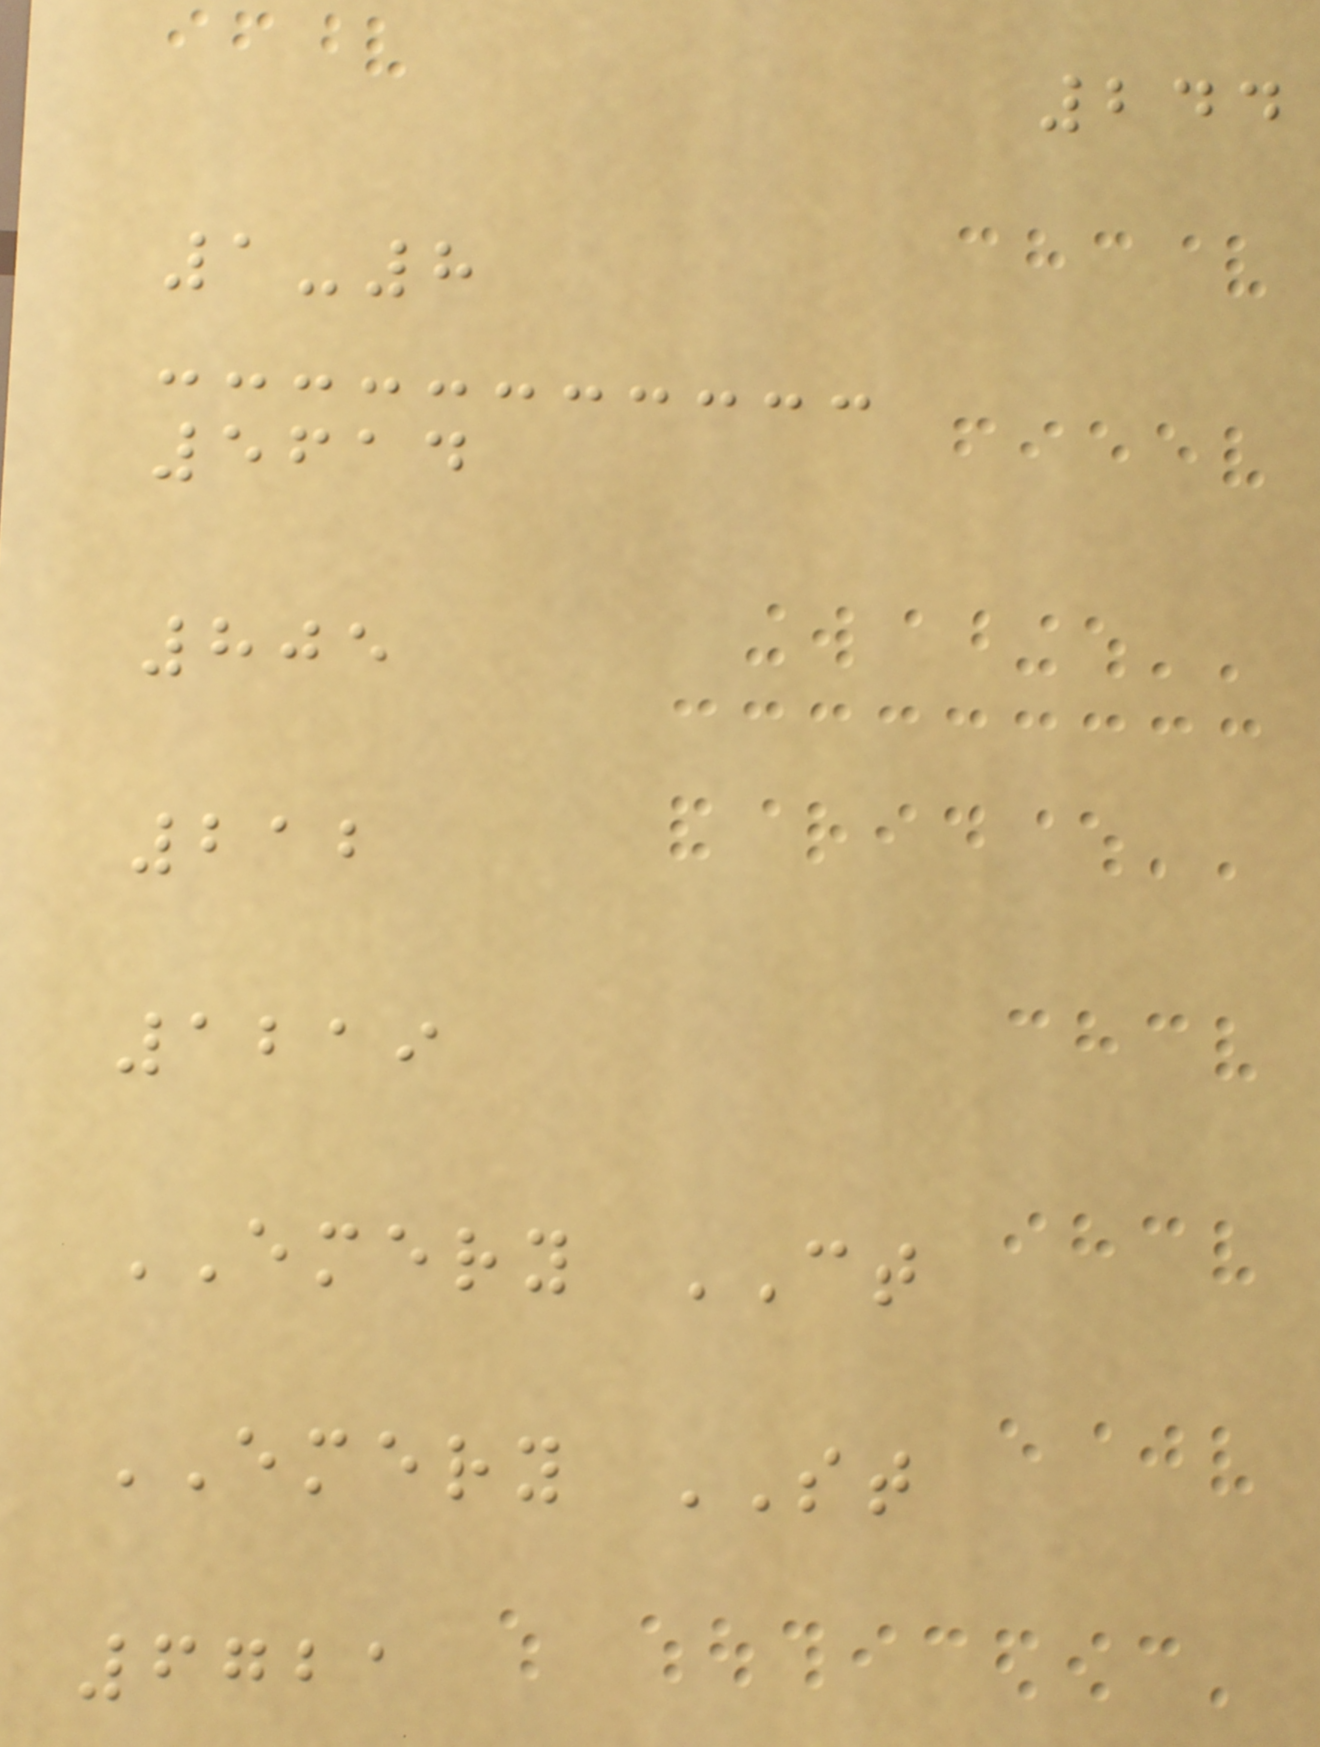244
1-8
5614
805
212
1219
EMERY CT
EMERY ST
6721
